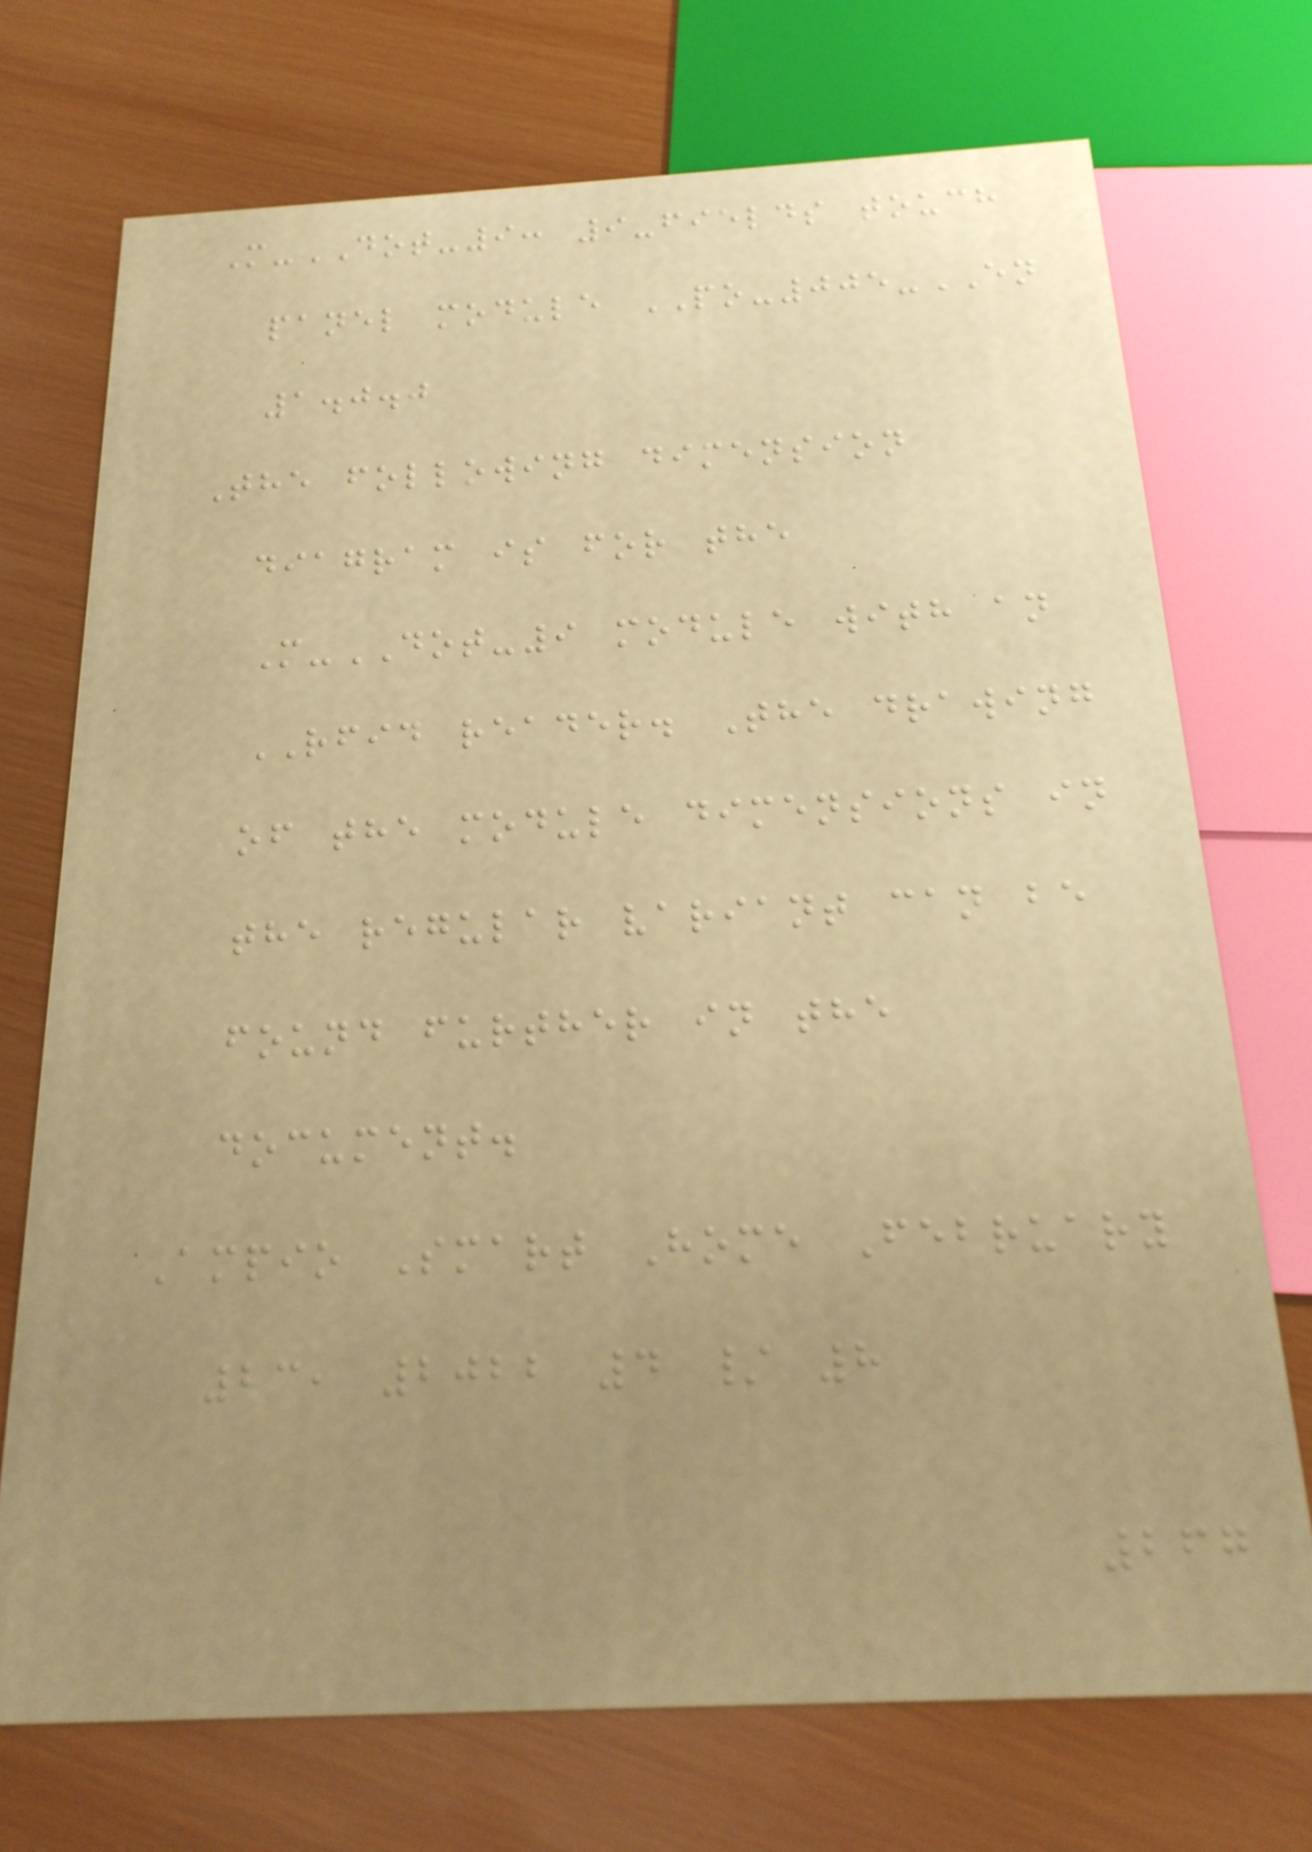M-DOT-9: 9-fields touch
panel module PO-005-EN
1.0.0
The following dimension
diagram is for the
M-DOT-9 module with an
RFID reader. The drawing
of the module dimensions in
the regular variant can be
found further in the
document.
Ampio Smart Home February
23, 2022 4 / 8
267
